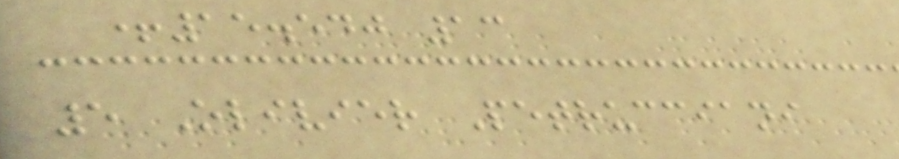+15.540 13
5 Olivier Petrucciani
